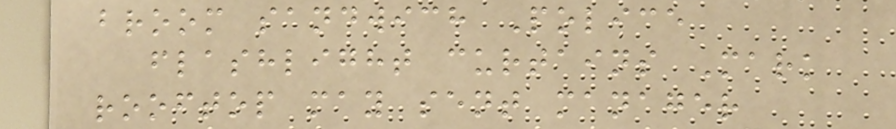broom sandwich Police
flashlight curtains Mark
rooftop may sent manager
